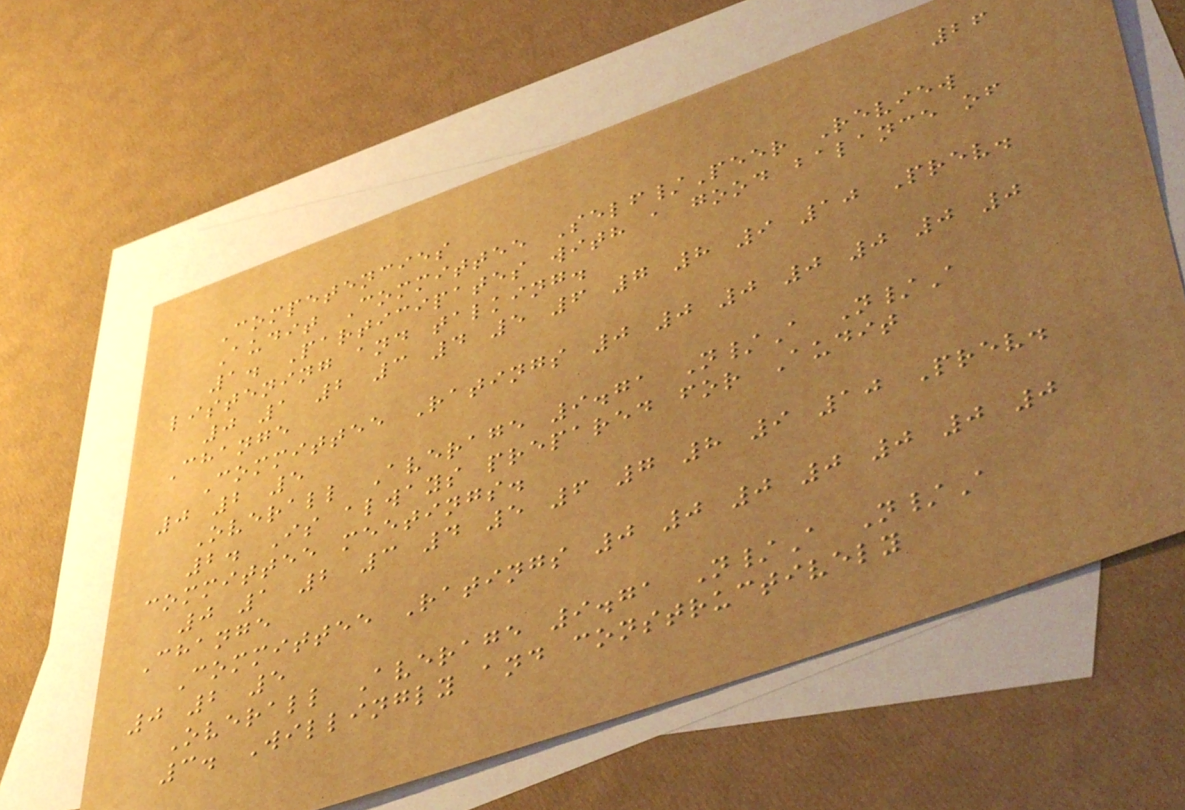26
Competencies
Audit Committee Self/Peer Review
1. Participates with a good balance of
listening and talking.
0 1 2 3 4 5 6 7 8 9 10 Prev.
Change
Committee Ratings 0 0 0 0 0 0 0
0 2 5
Overall Average 9.71 N/A N/A
2. Is always prepared for Audit
committee meetings.
0 1 2 3 4 5 6 7 8 9 10 Prev.
Change
Committee Ratings 0 0 0 0 0 0 0
0 2 5
Overall Average 9.71 N/A N/A
3. Willingly and constructively
